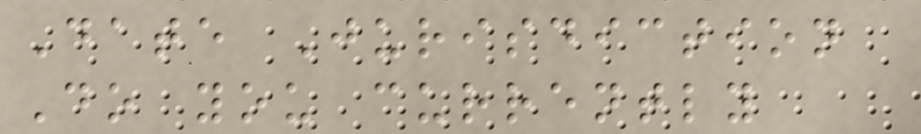Date Jurisdiction
Do you currently
